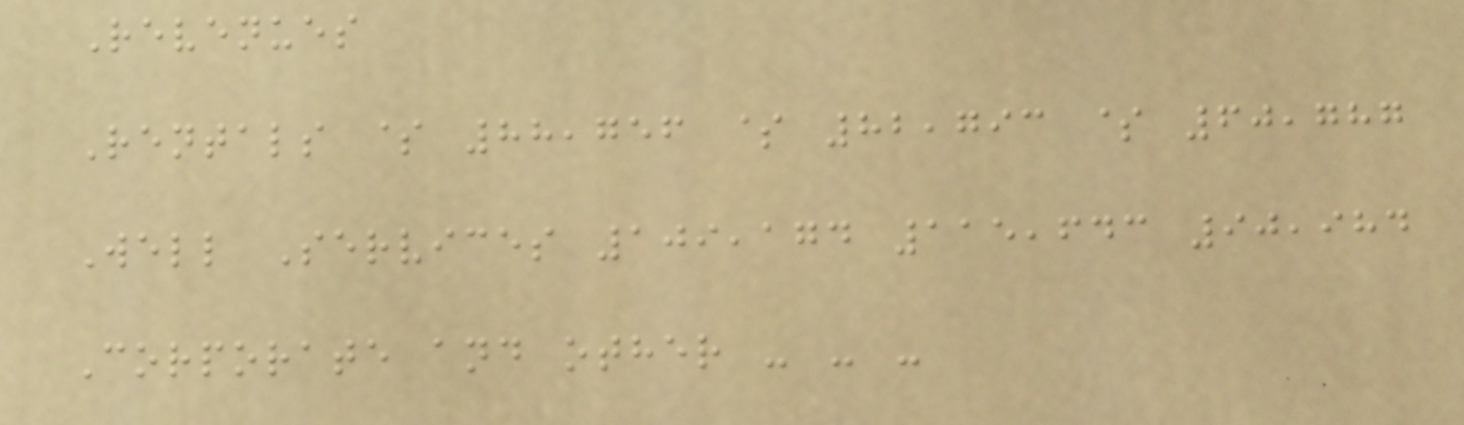Revenues
Rentals $ 88,756 $ 82,793 $ 60,787
Well Services 109,174 115,643 90,984
Corporate and other - - -
